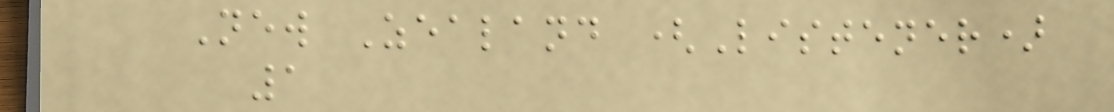New Zealand (Listener)
1
